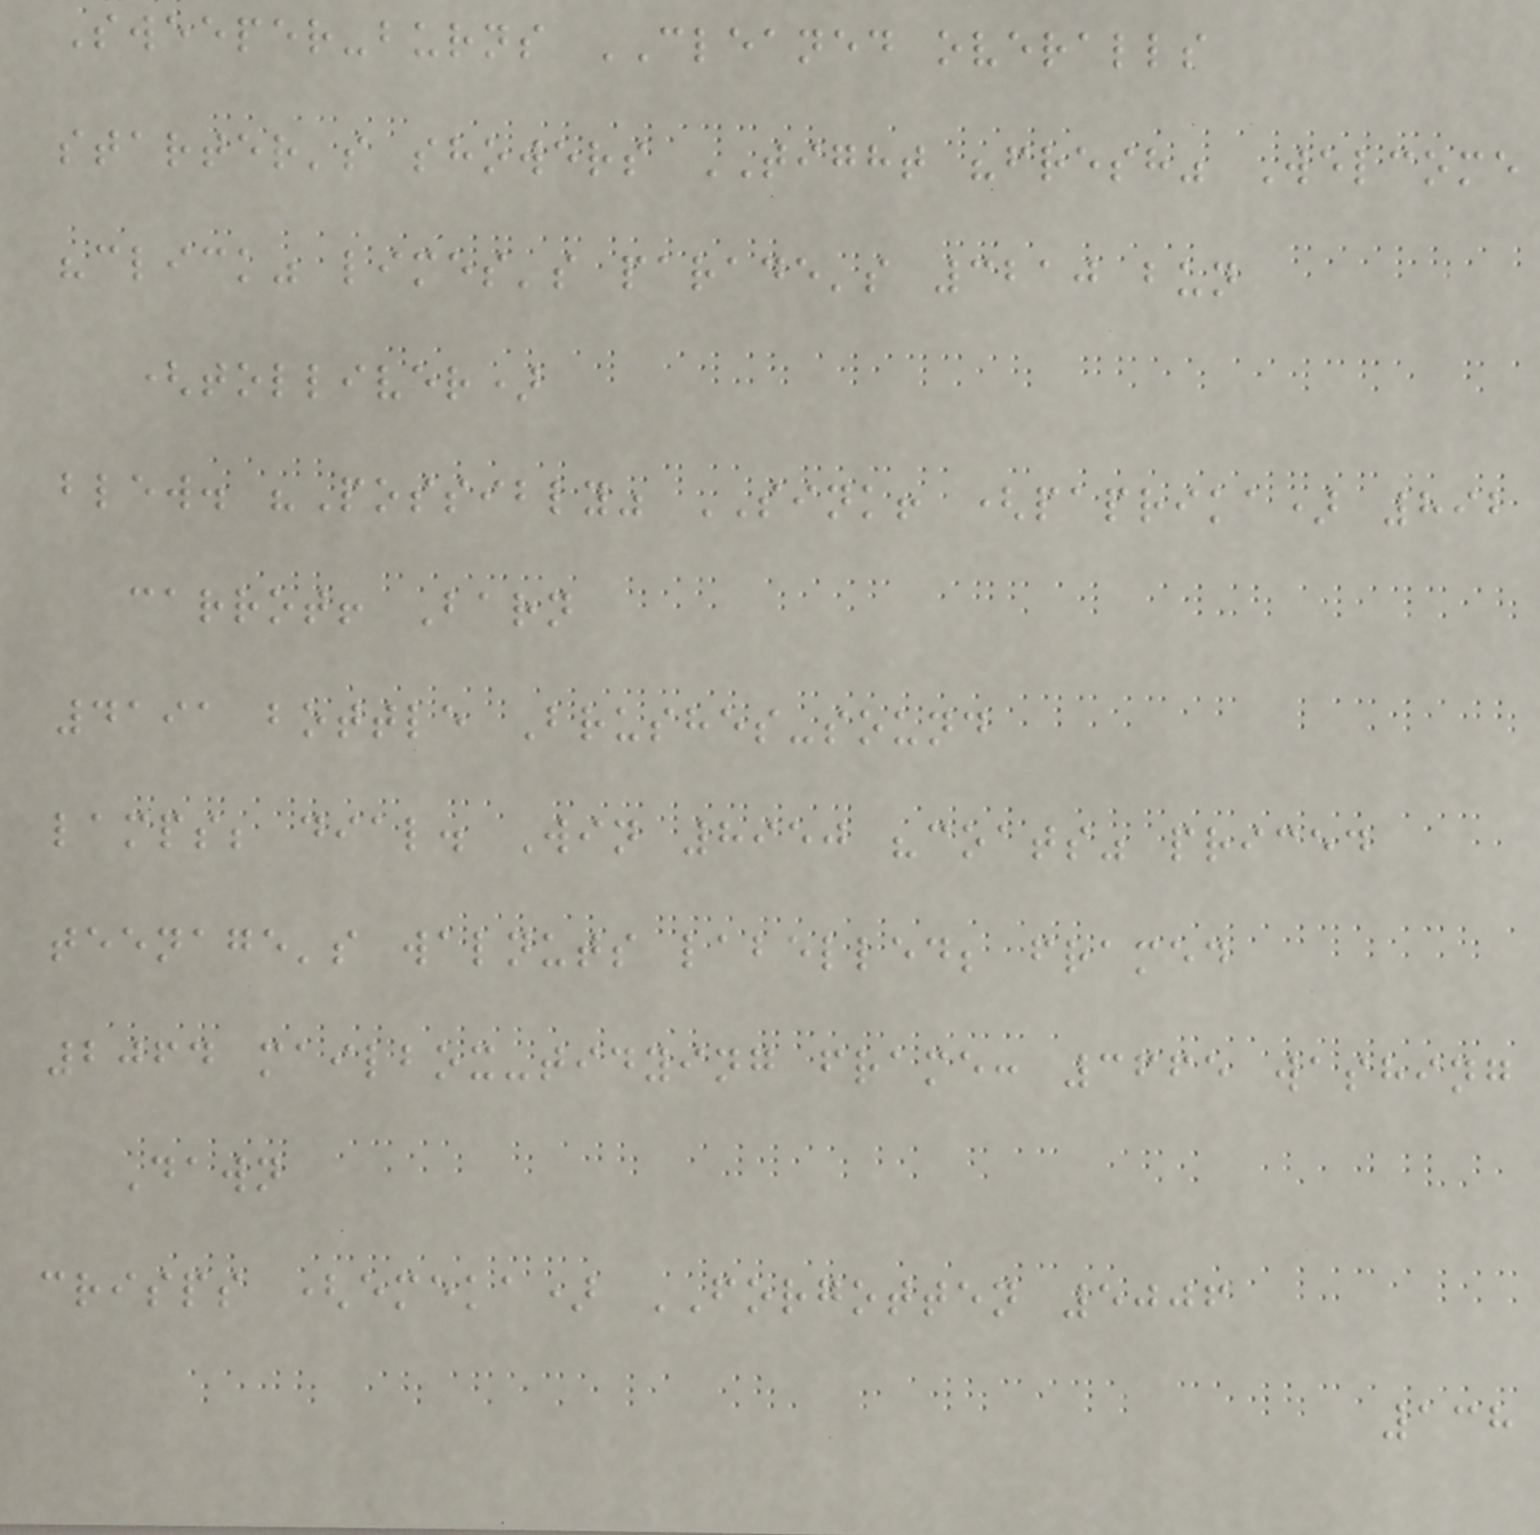Sweeper-burns CLEANED overalls
starter's showers TIGHT "fresh" Welcome
"click" limes's parade's 3210 bun
(tolliver)
blew. "Possibly" SINK! (paprika) 892
carrot! Barn
4191 bottle Brushes-sound
lamps; dial. Win 8950 "coats" priced
teenage's walnuts labelled; framed
2064 mailbox-tidying frame: 3665 washing
Dawn
crisps (emeka) FORGOTTEN 5006
138
